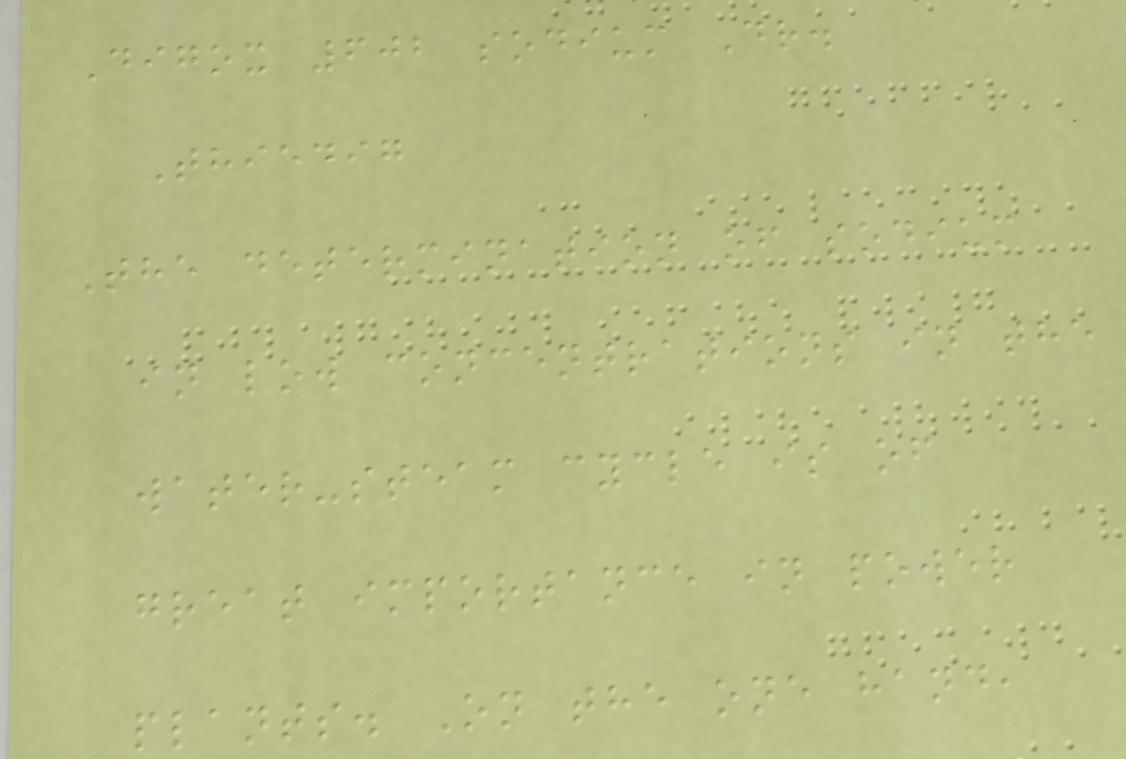Digox 602 sodium Dr.
Thiedig
The determination of sodium
in low concentrations in the
water-steam cycle is of
great importance in power
plants. On the one hand,
